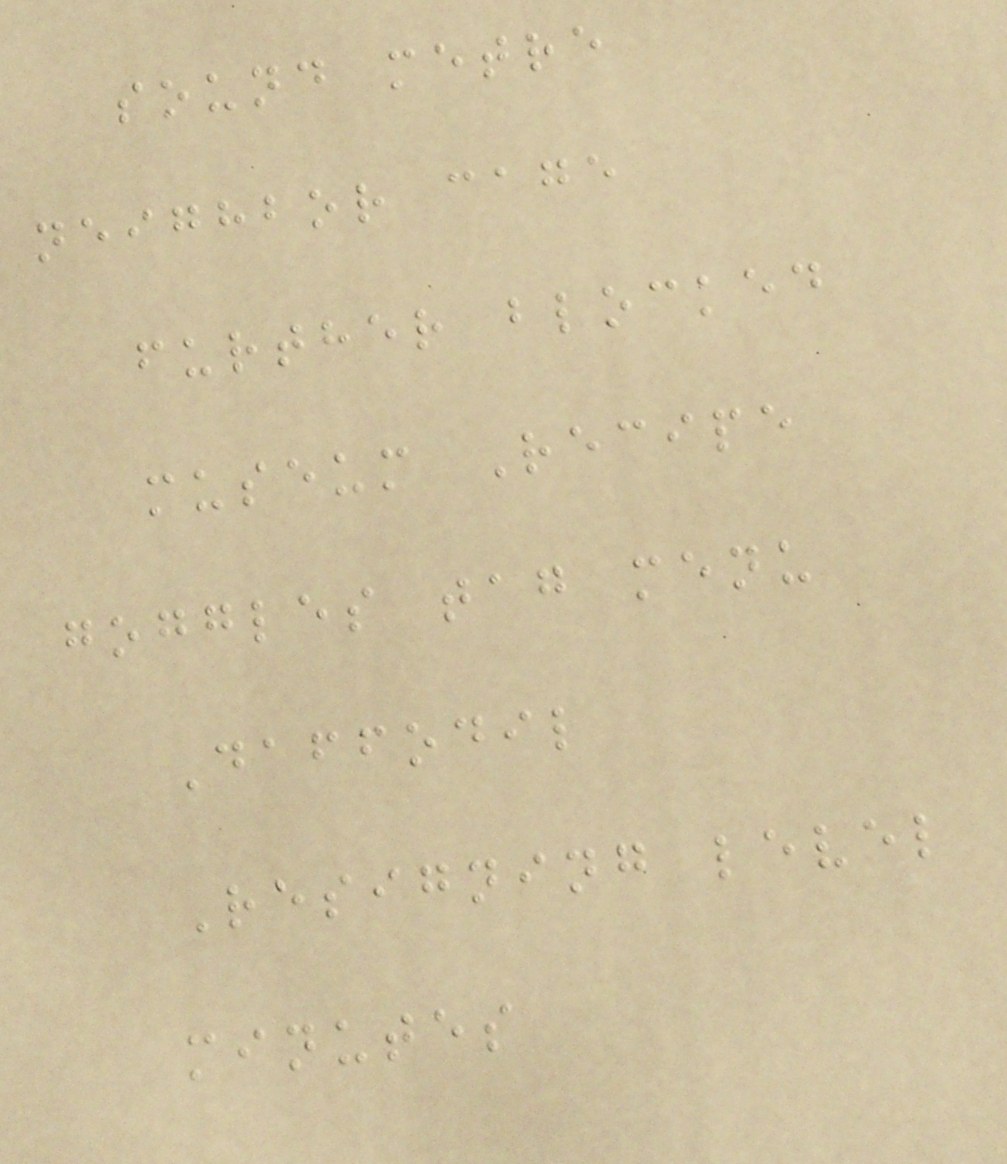sound metre
neighbor cage
further blocked
museum Recipe
goggles tag menu
Daffodil
Resigning level
minutes
